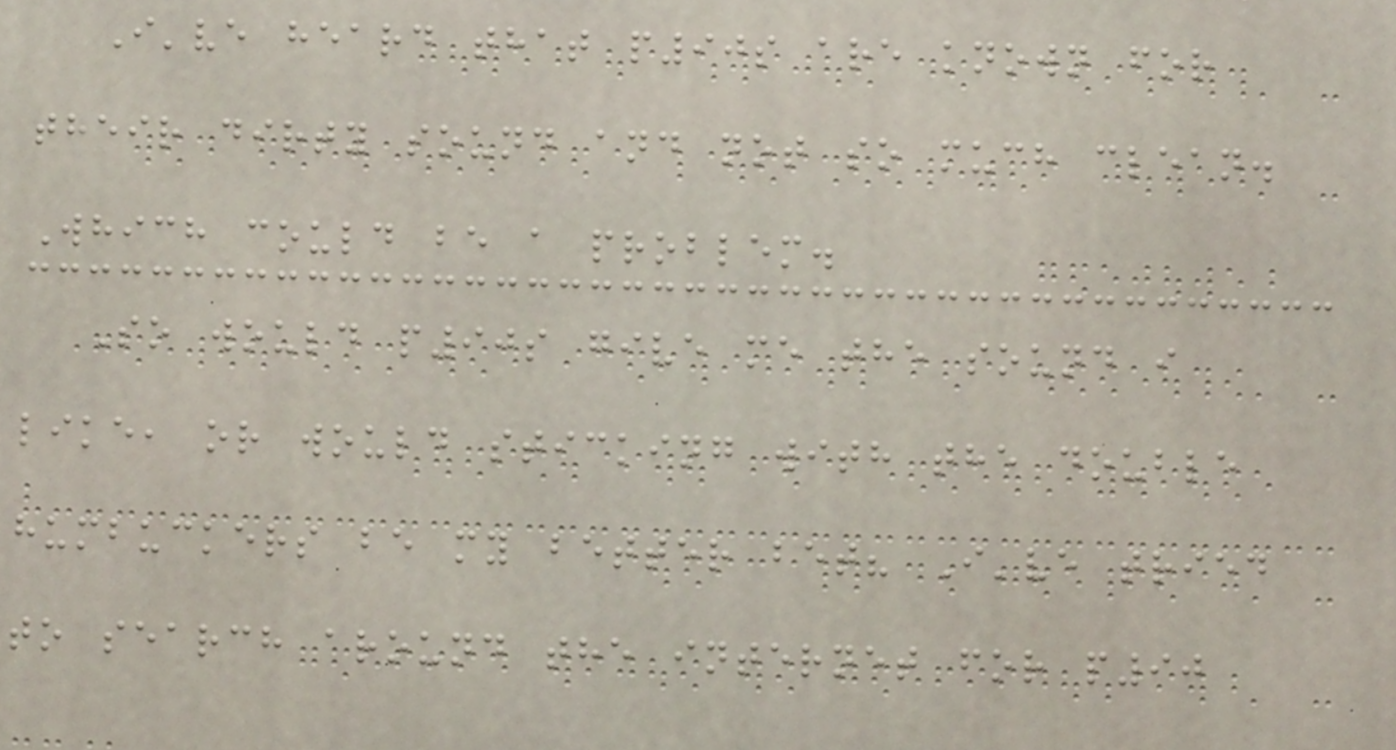I've heard that p90s are known for
their dirty sound and not so much clean.
Which could be a problem.
So would p90s give me the sound i
like, or would sticking with the double
humbuckers be my better bet? I've tried
to search around the internet for p90
